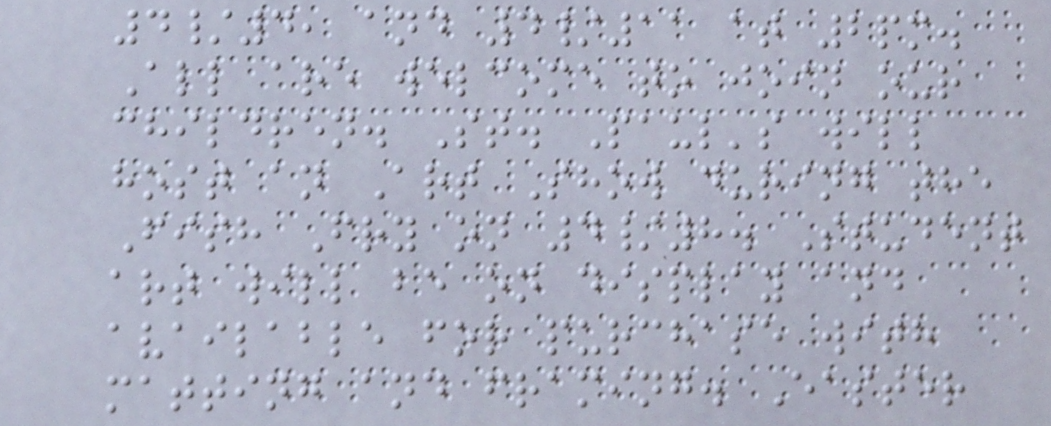4/4, and 4/11 at 2pm.
All are welcome to join our
children. St. Paul's will
host an Art Show during the
Fish Fry on 4/8. Student
art will be on display and
available for purchase with
matting and framing. Easter
